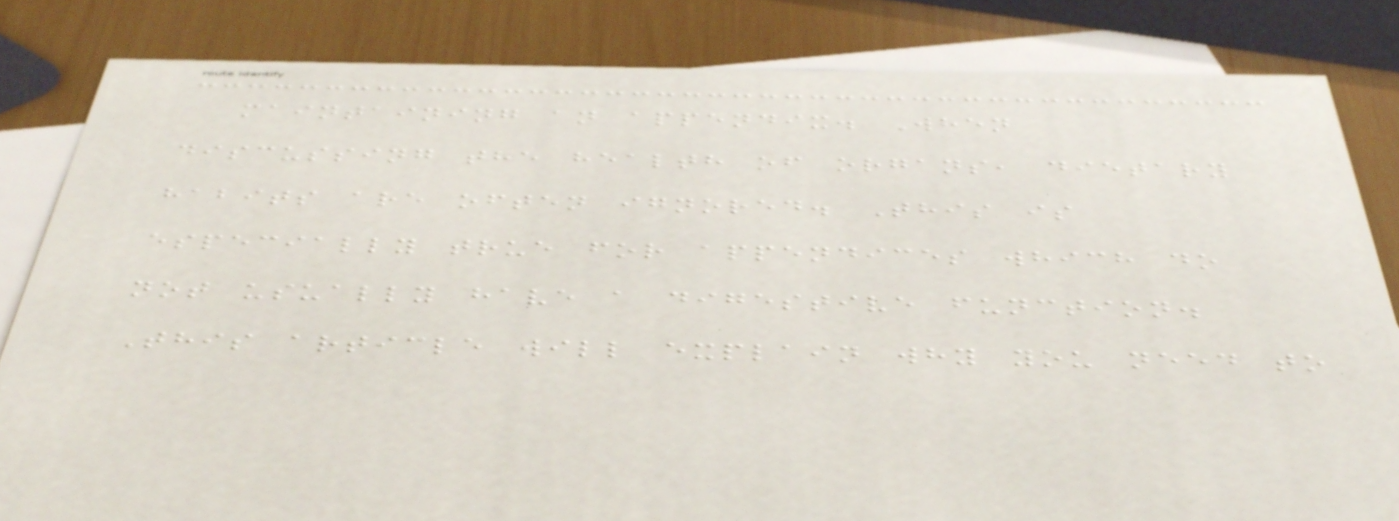maintaining an appendix. When
discussing the health of organs, dietary
habits are often ignored. This is
especially true for appendices which do
not usually have a digestive function.
This article will explain why you need to
